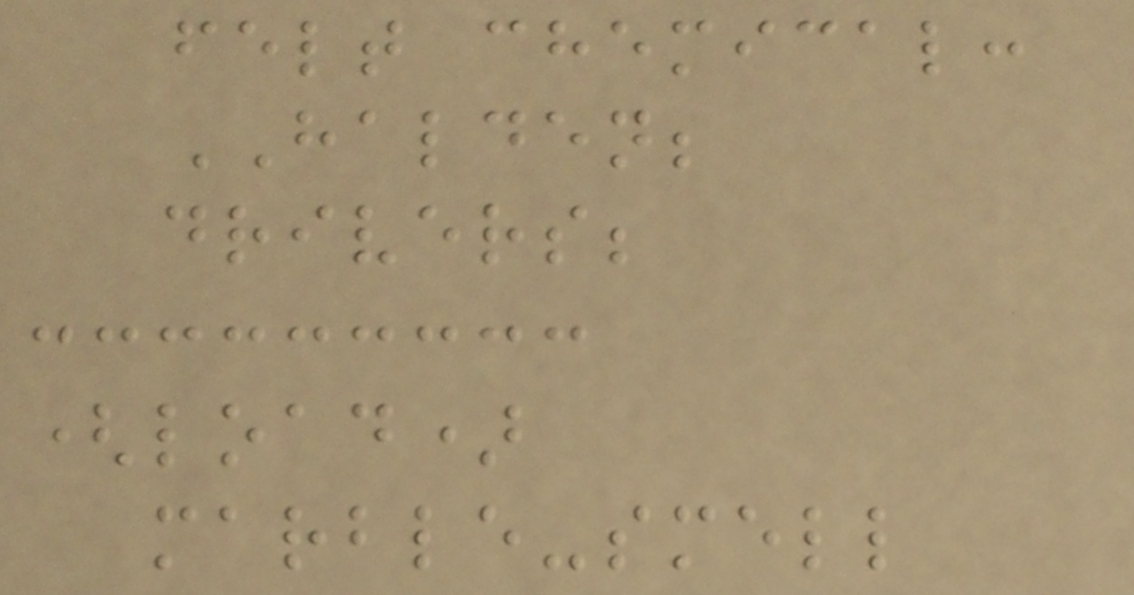felt chemical:
HALDEN;
drivers;
(load)
marble-smell
